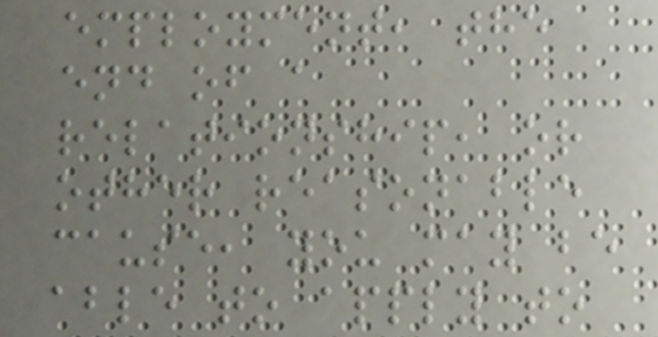employment, the
end of a
relationship, or
other reasonable
cause, you may be
able to apply to
